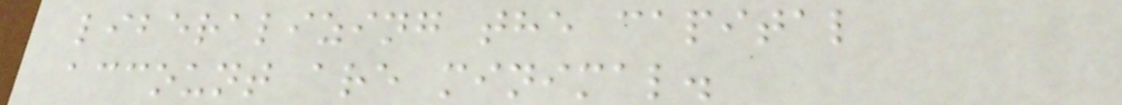liberalizing the capital
account are minimal.
